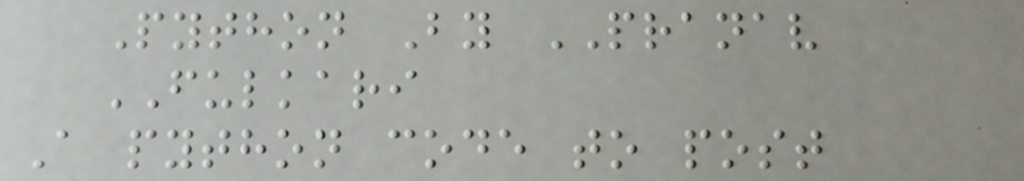Python By PRANAV
FULKARI
A python code to post
